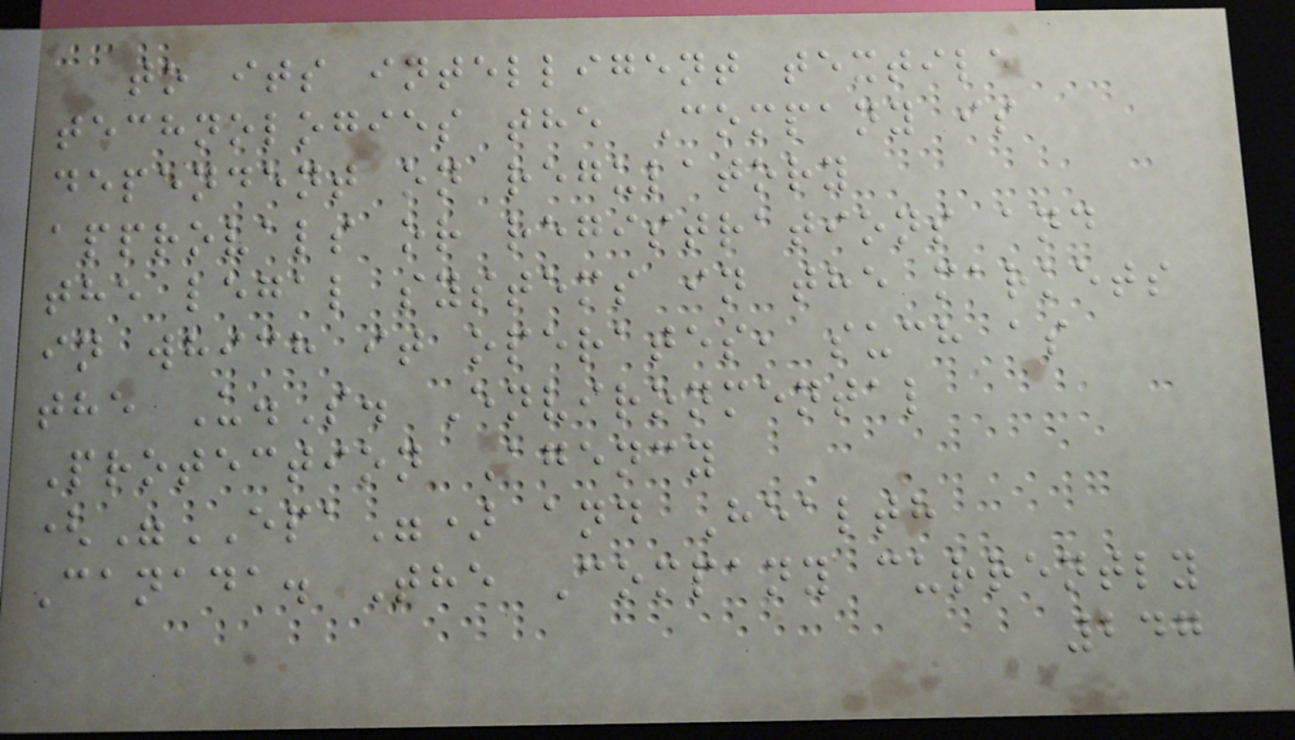to its intelligent textile
technologies the Company is
dependent on regulatory
approvals or registrations and
the legal systems in the markets
in which it operates, such as
the U.S. Environmental
Protection Agency
("EPA") and Health
Canada. The Company currently
247
